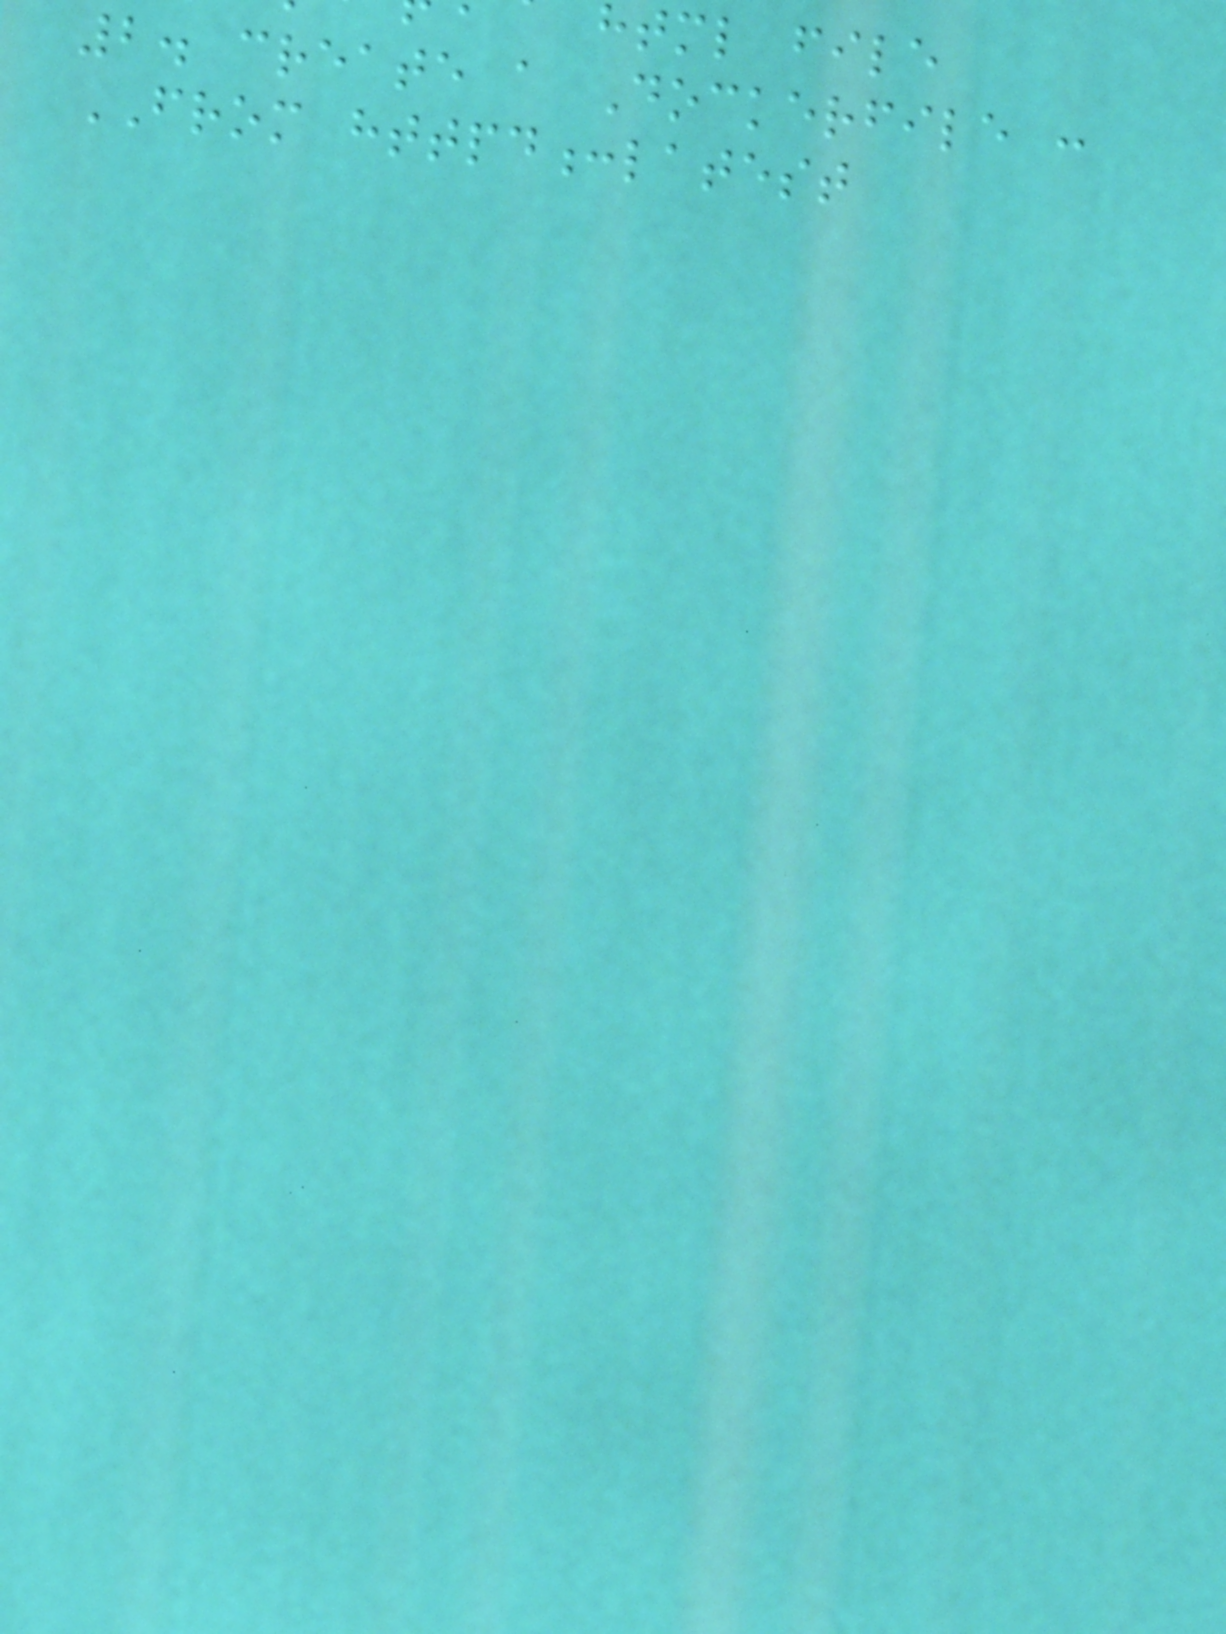html file
2. create a Dockerfile :
FROM httpd:latest
